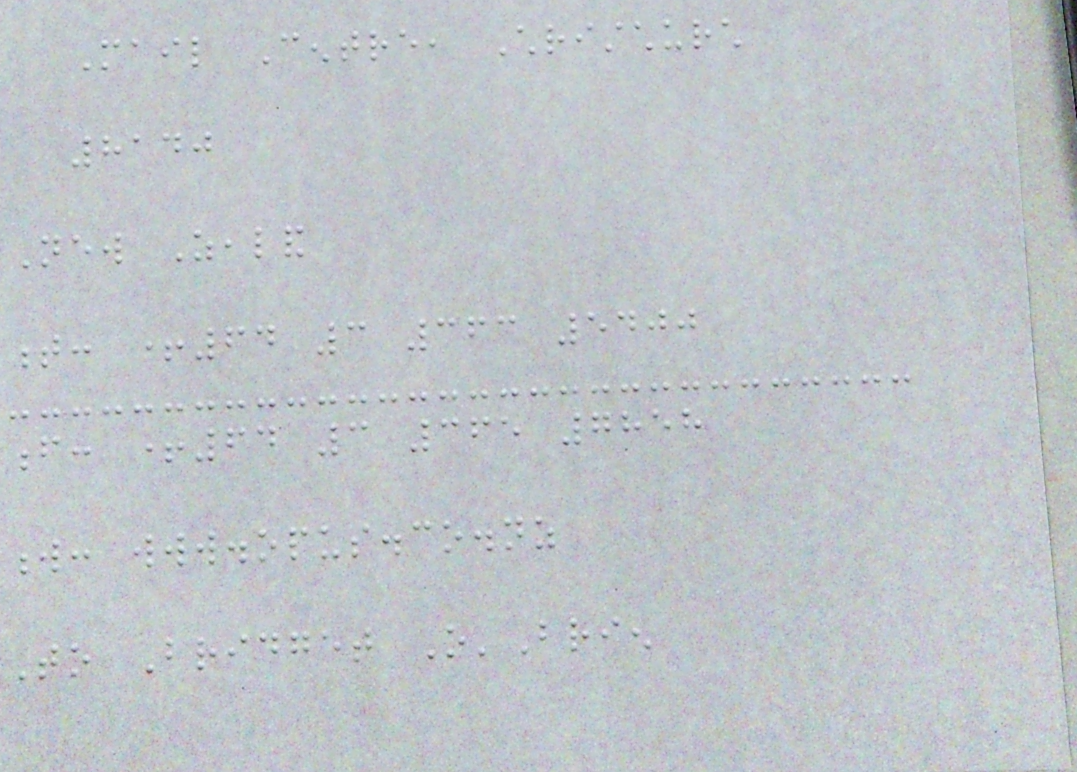Mail Centre, Christchurch
8140
New Zealand
t: +64 3 363 5400
f: +64 3 365 7858
w: www.opus.co.nz
To Bridget O'Brien
